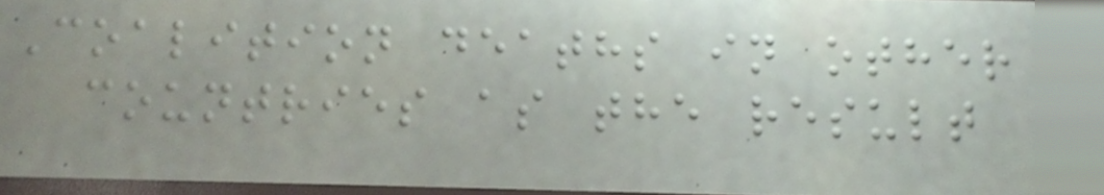Coalition deaths in other
countries as the result
